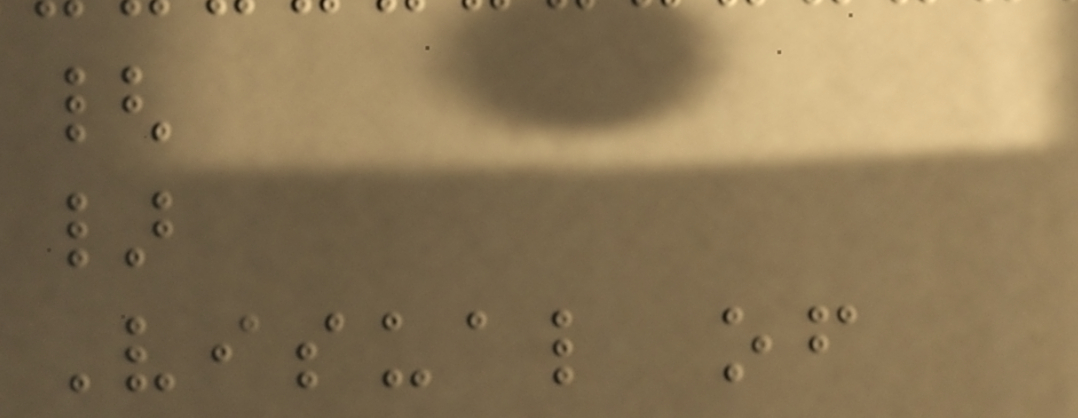{
}
Visual of
